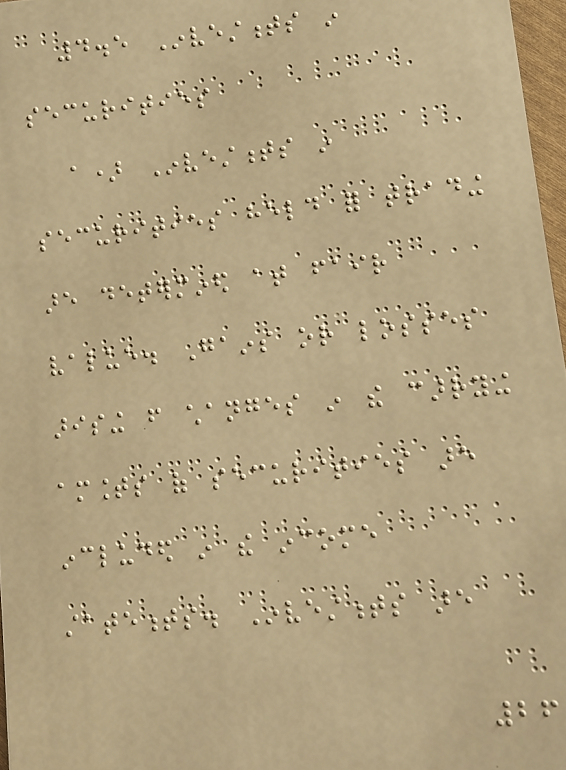4.5 Investments in
securities
a) Investments in
securities held for trading
are determined at fair
value. Gains or losses
arising from changes in the carrying
amounts of securities are
included in the income
statements. Investments are
26
